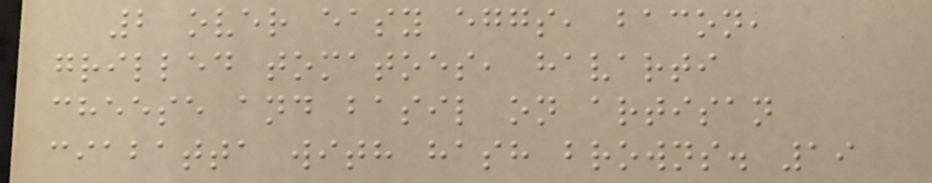2 over easy eggs, bacon,
grilled tomatoes, havarti
cheese and basil on artisan
ciabatta with hash browns. 19
